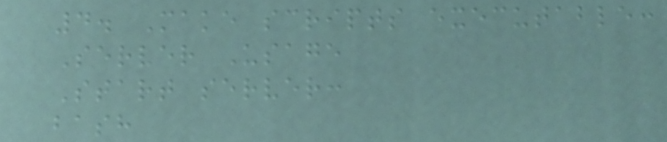4. Make scripts executable:
Server Usage
Start server:
bash
